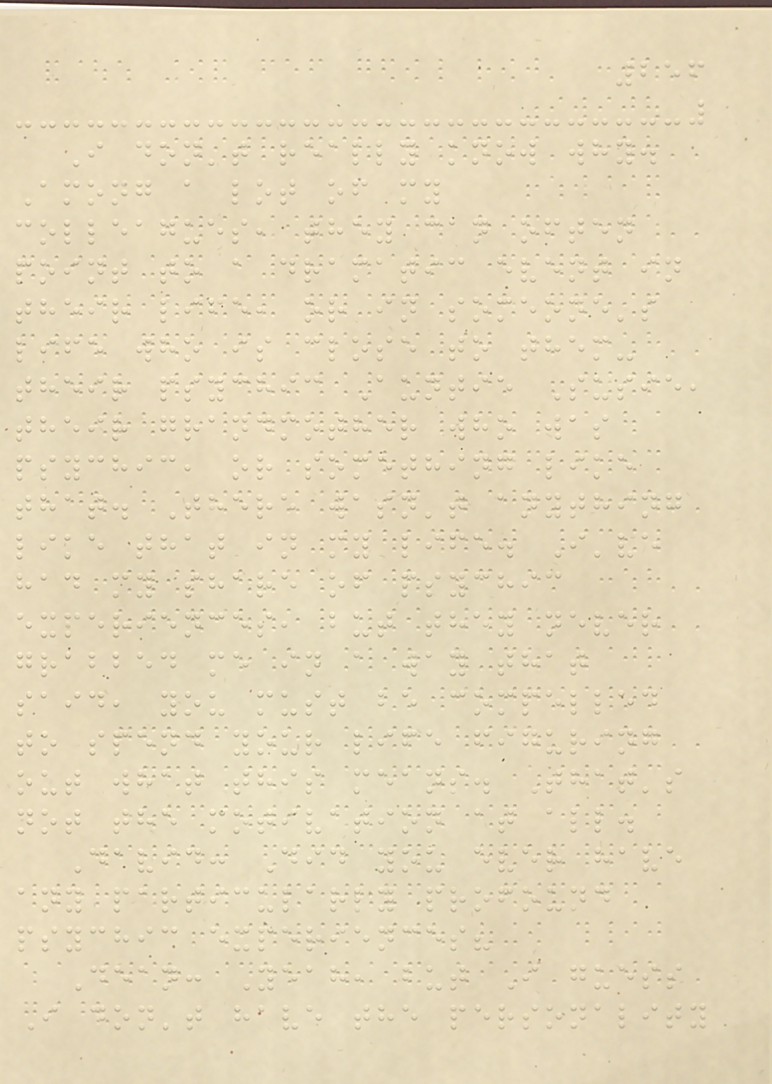256
I don't really know why.
Among a lot of my
colleagues, they can often
point to a dramatic event in
their life, or in someone's
life who is close to them-
their psychic Auntie Susie,
their grandmother who was
psychic, or something like
that. There wasn't anything
like that in my life. I've
had my share of psychic
experiences, but they never
grabbed me in a way that
said, you must be compelled
to spend your life figuring
out what this means. That's
not the motivation at all.
David: Did you ever have
any particularly profound
psychic experiences?
Dean: Yeah, but I guess
I don't have the personality
